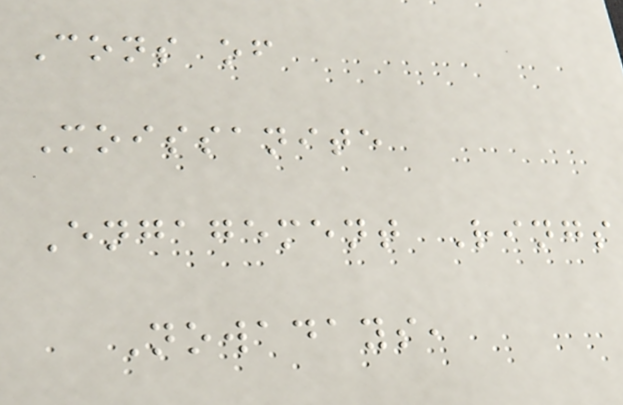Cons of
Moissanite
Engagement Rings
Nowadays,
